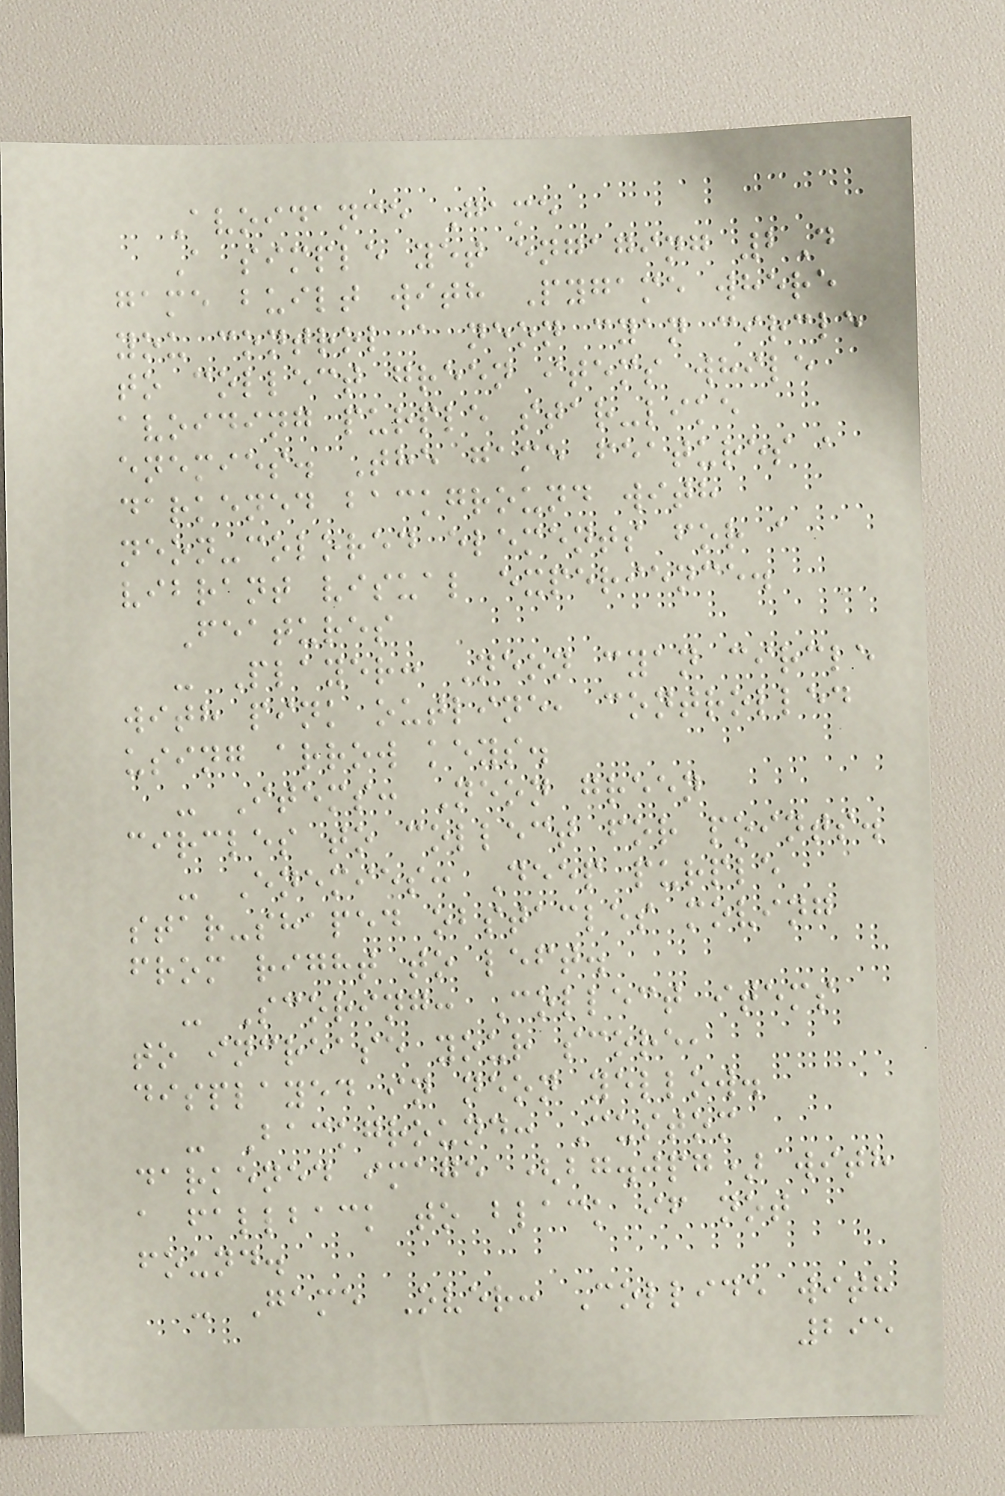Avoidance Game
A simple yet engaging 2D
game built with Pygame where
you control a neon cyan circle
to collect green items while
avoiding purple star-like
enemies. The game features a
darkened background with
neon-colored elements for a
vibrant visual experience.
Features
- Player: Neon cyan circle
with pink outline, controlled
using arrow keys.
- Items: Neon green
circles to collect for points.
- Enemies: Deep purple
star-shaped obstacles moving
from right to left.
- Scoring: Collect items
to increase your score,
displayed in neon yellow.
- Background: Custom
darkened image (bg.jpg) with
a fallback to black if not
found.
- Game Over: Collide with
295
